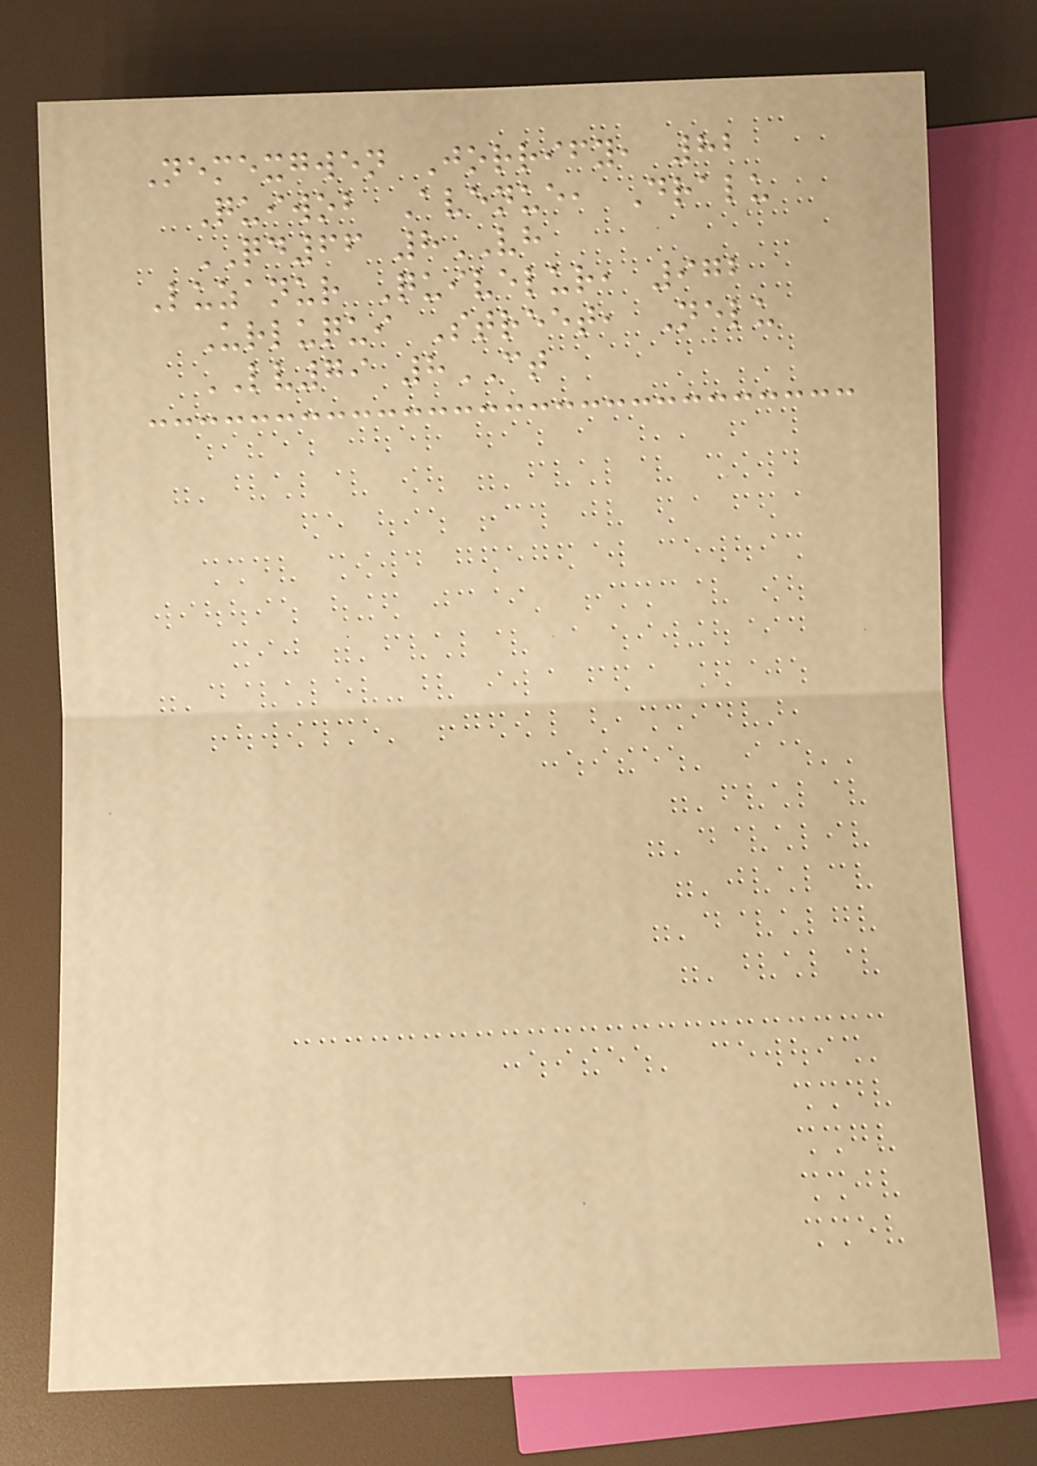Nemexgwen Jorrify, 82
Quiwob Avenue, Dralu
QD66 8VH
Luzanur Quivelur, 972
Urluqui Street, Nelu
LV79 8CT
